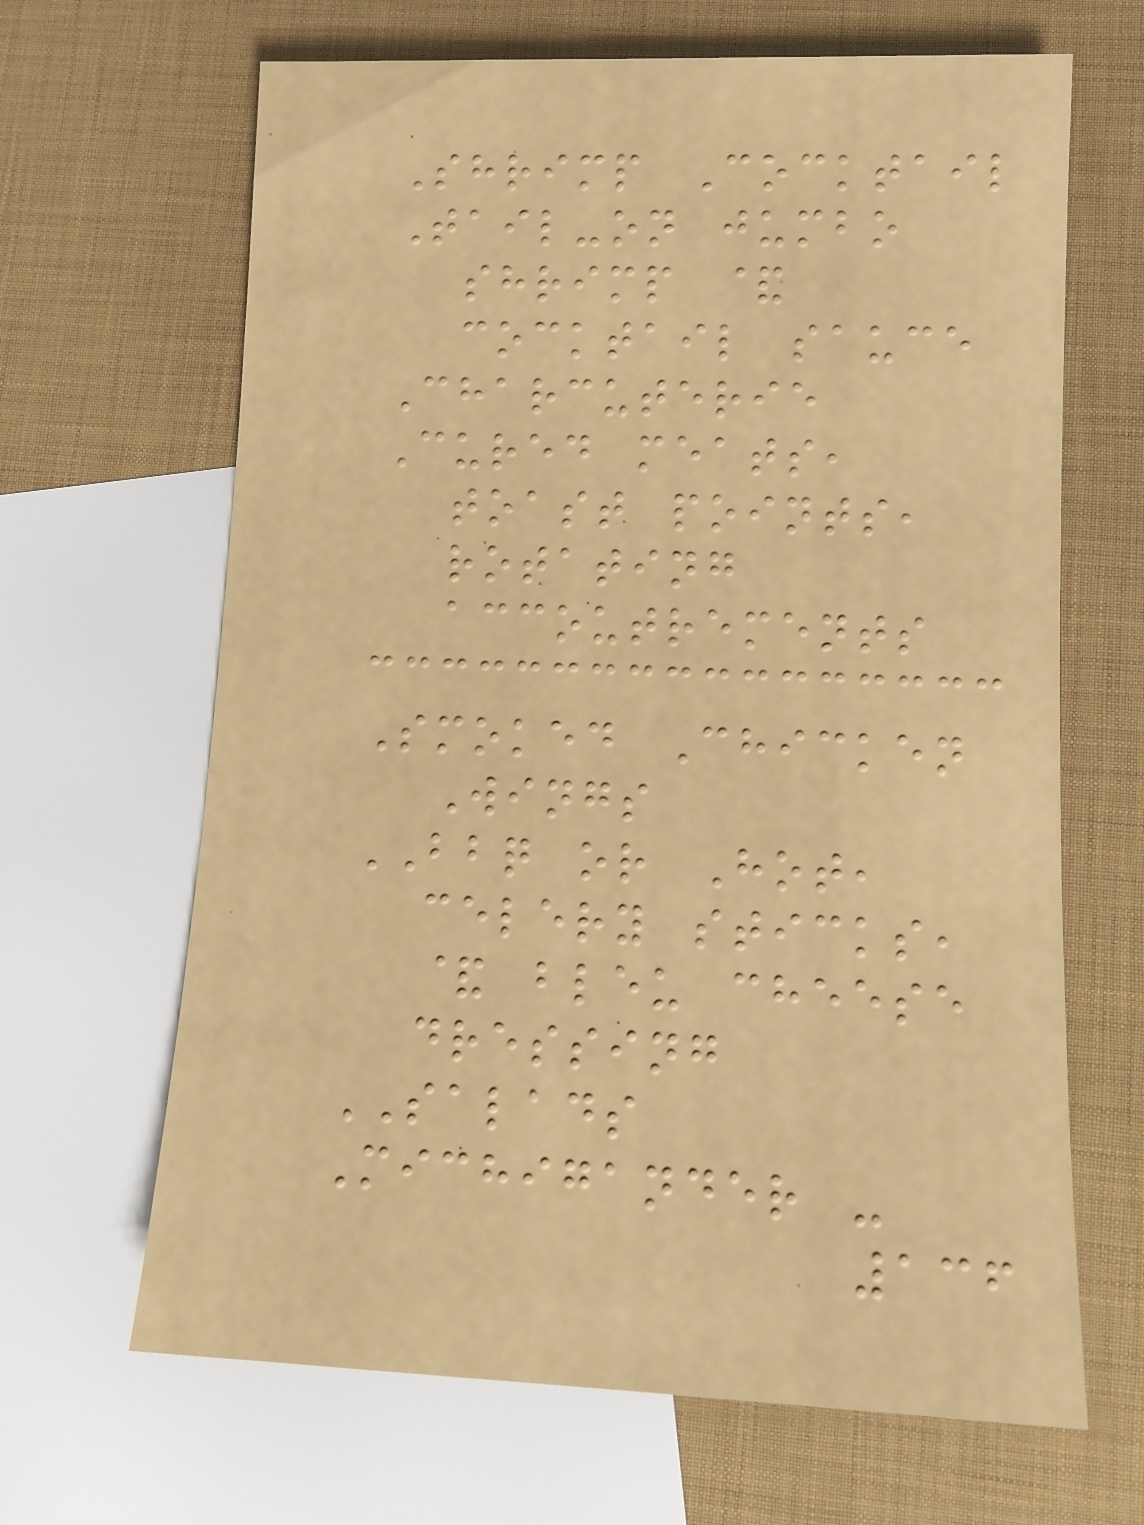Shrimp Cocktail
Tail-on jumbo
shrimp &
cocktail sauce
Charcuterie
Cured meats,
toast points,
rotating
accoutrements
Smoked Chicken
Wings
BBQ or Hot,
celery sticks,
& bleu cheese
dressing
SALADS
Michigander -
136
